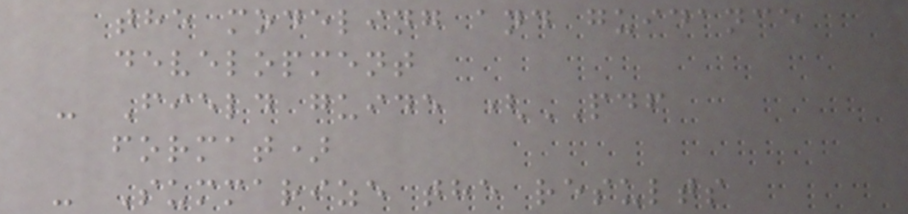the modeling and guidance
development
- Field guide (PDF
format)
- Summarize the results
